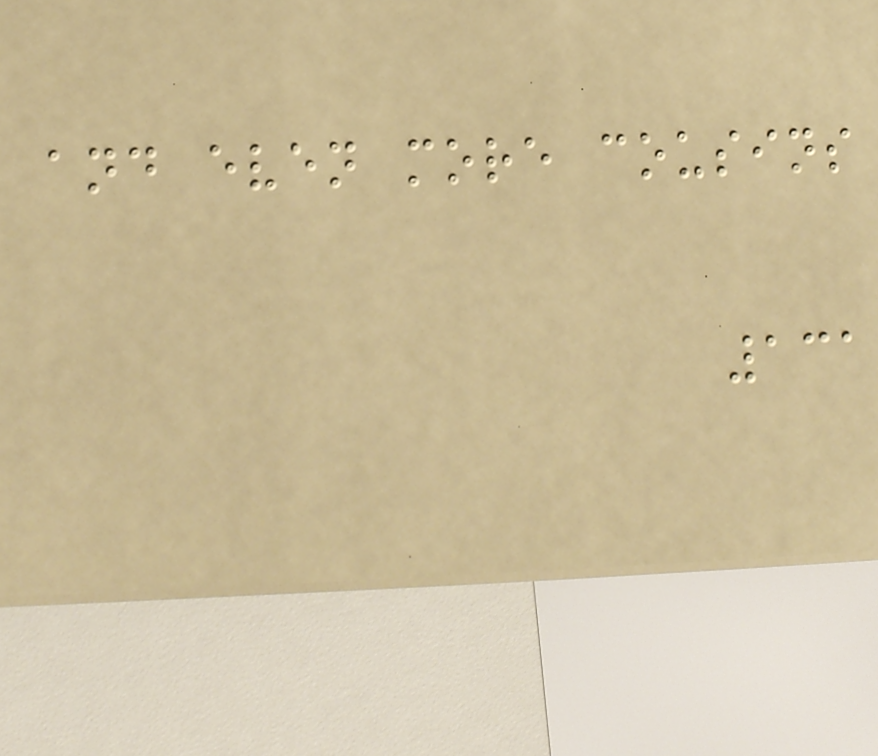and even more cousins
131
